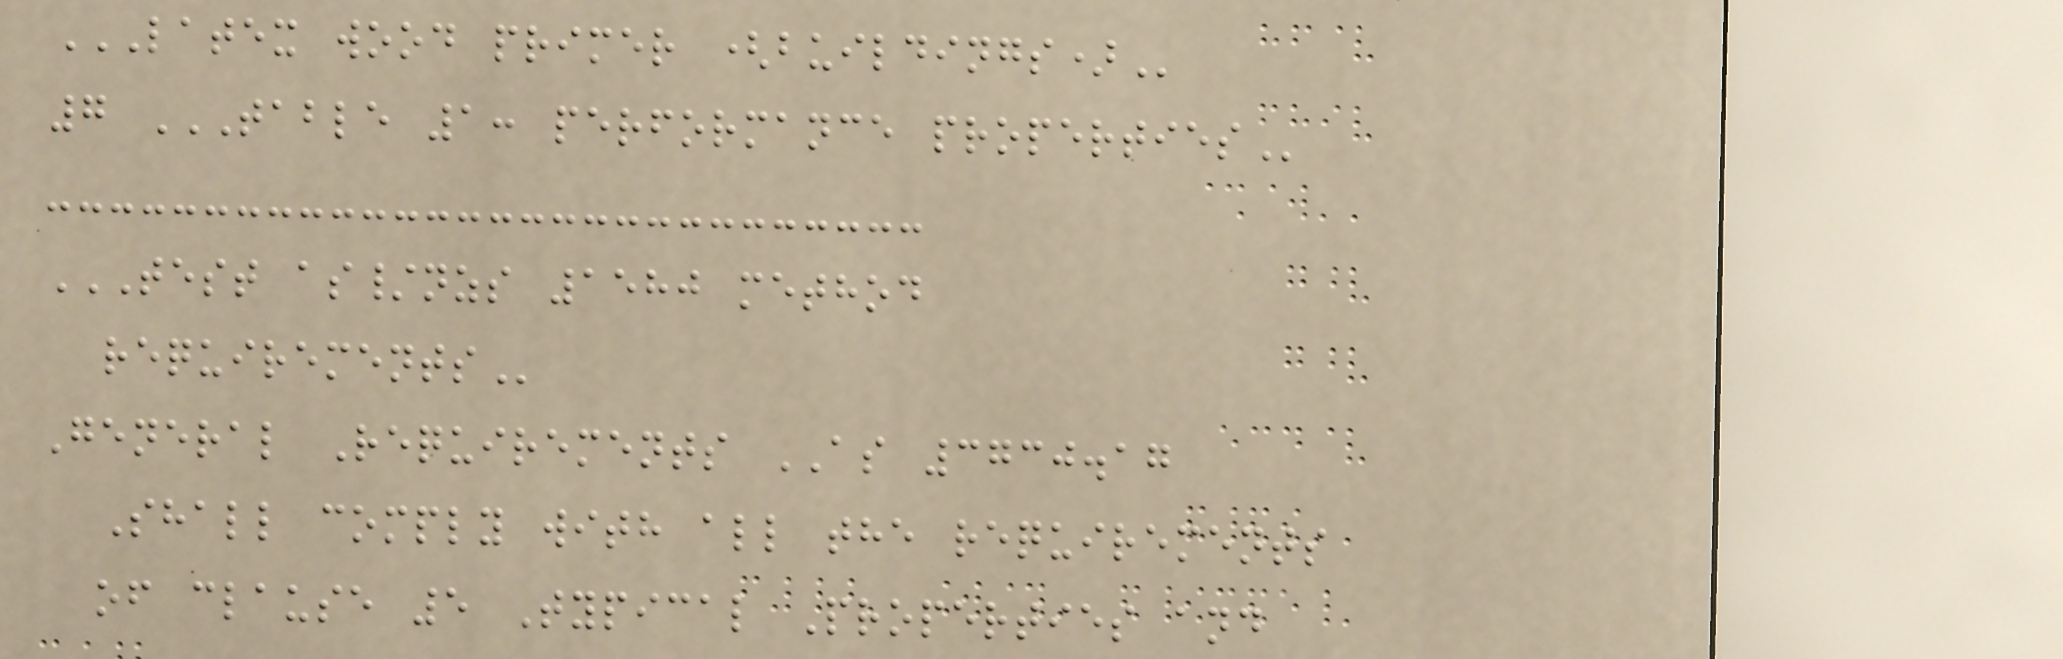LATEX WOOD PRIMER (BUILDINGS)
7 TABLE 1: PERFORMANCE PROPERTIES
TEST AS/NZS 1580 METHOD
REQUIREMENTS
General Requirements AS 3730.17
Shall comply with all the requirements
of clause 5 Typical Properties and
